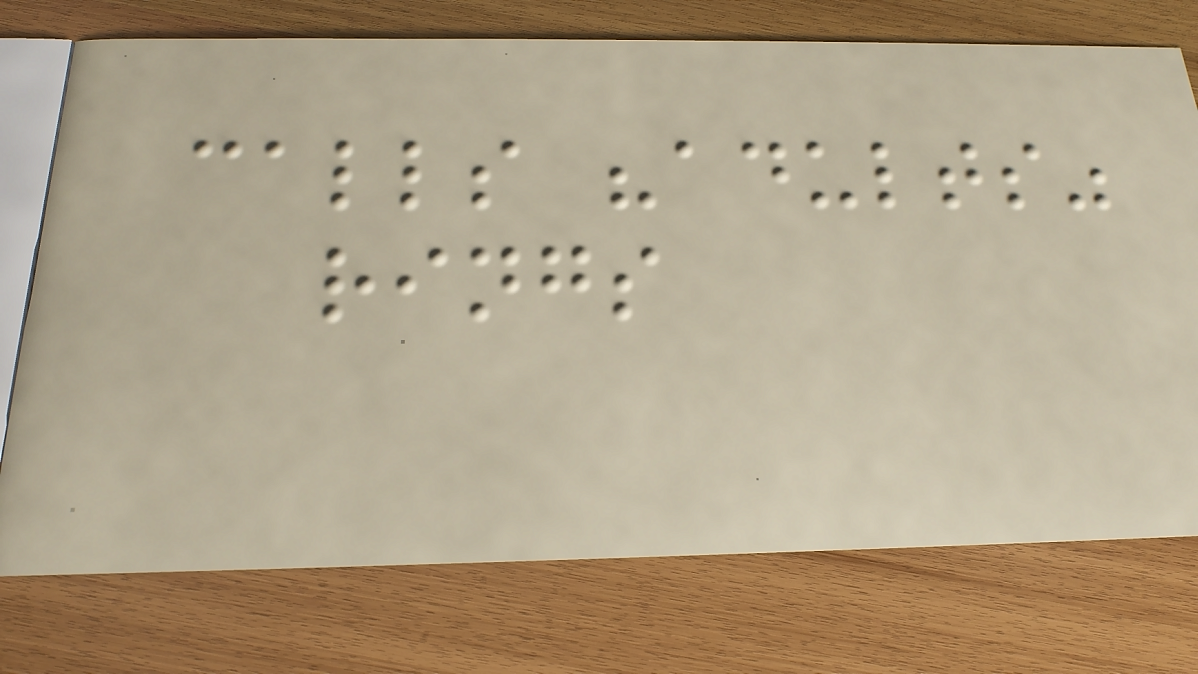calls "adults"
rings
